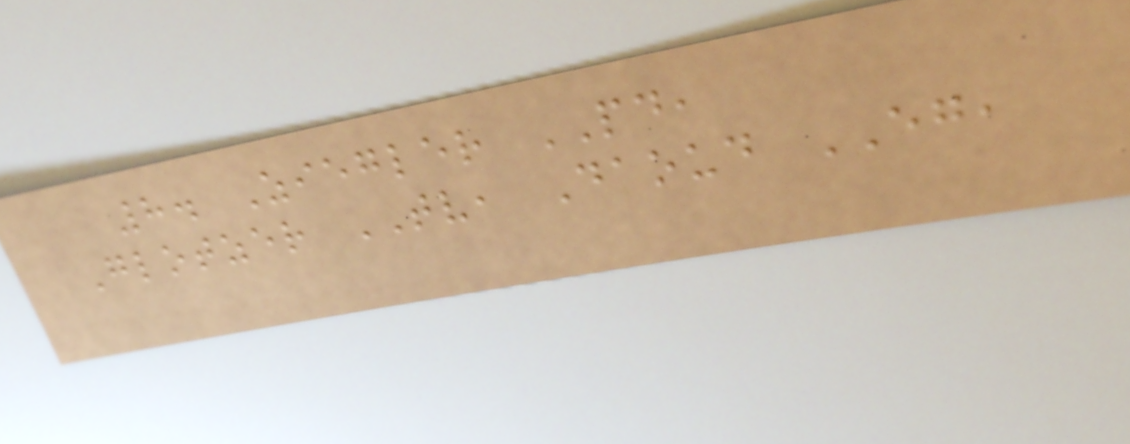8. Ziegler PD,
Glotzer TV, Daoud EG,
